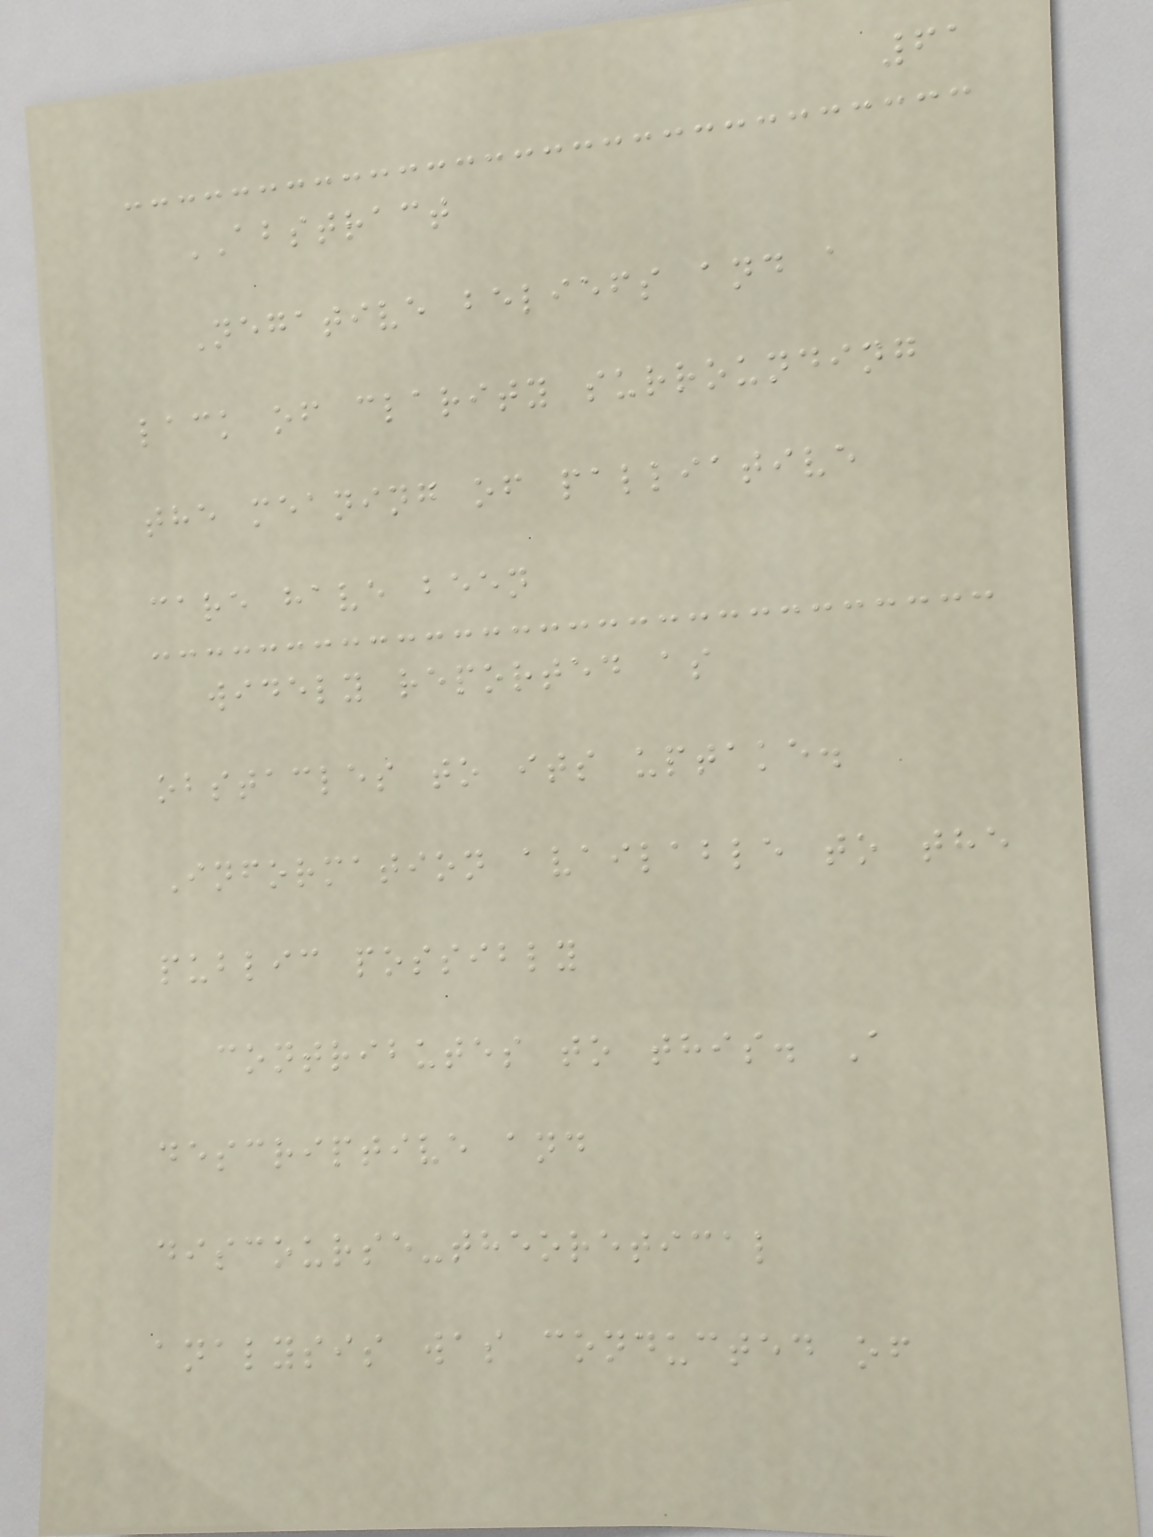61
ABSTRACT
Negative beliefs and a
lack of clarity surrounding
the meaning of palliative
care have been
widely reported as
obstacles to its uptake.
Information available to the
public possibly
contributes to this. A
descriptive and
discourse-theoretical
analysis was conducted of
